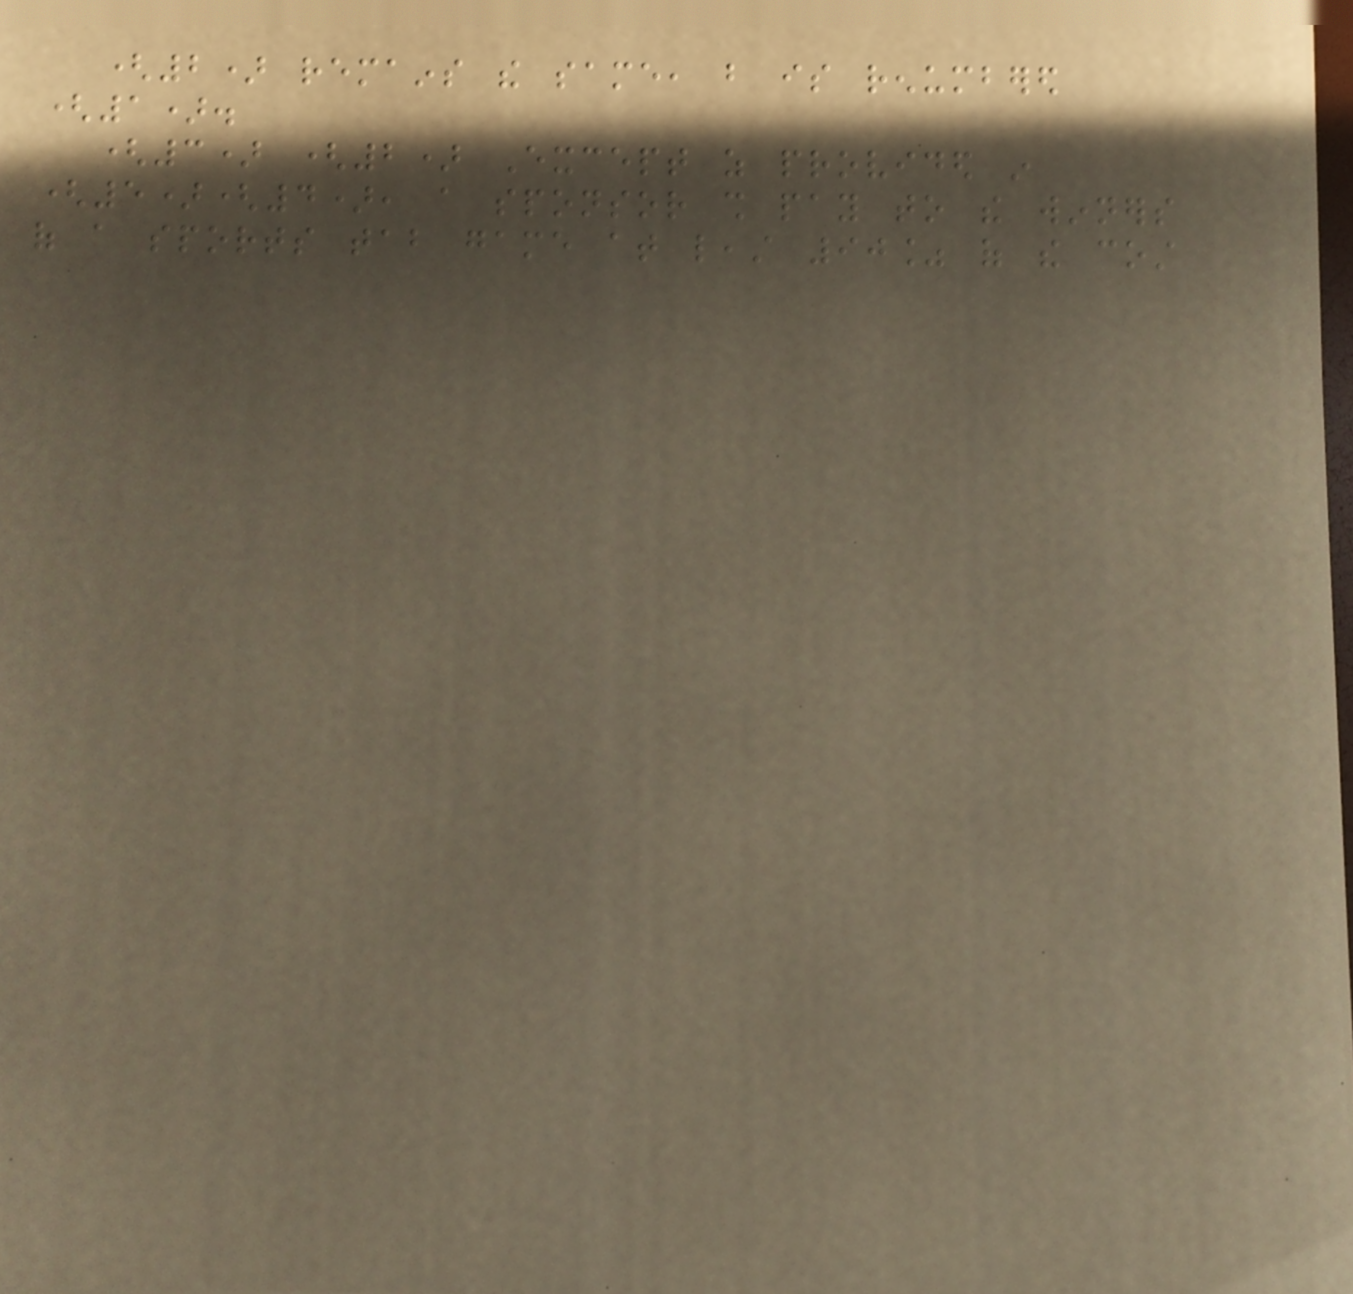(2) remains the same, but is renumbered
(1).
(3) (2) Except as provided in
(5)(4), a sponsor shall pay to the winners
of a sports tab game at least 90% of the cost
